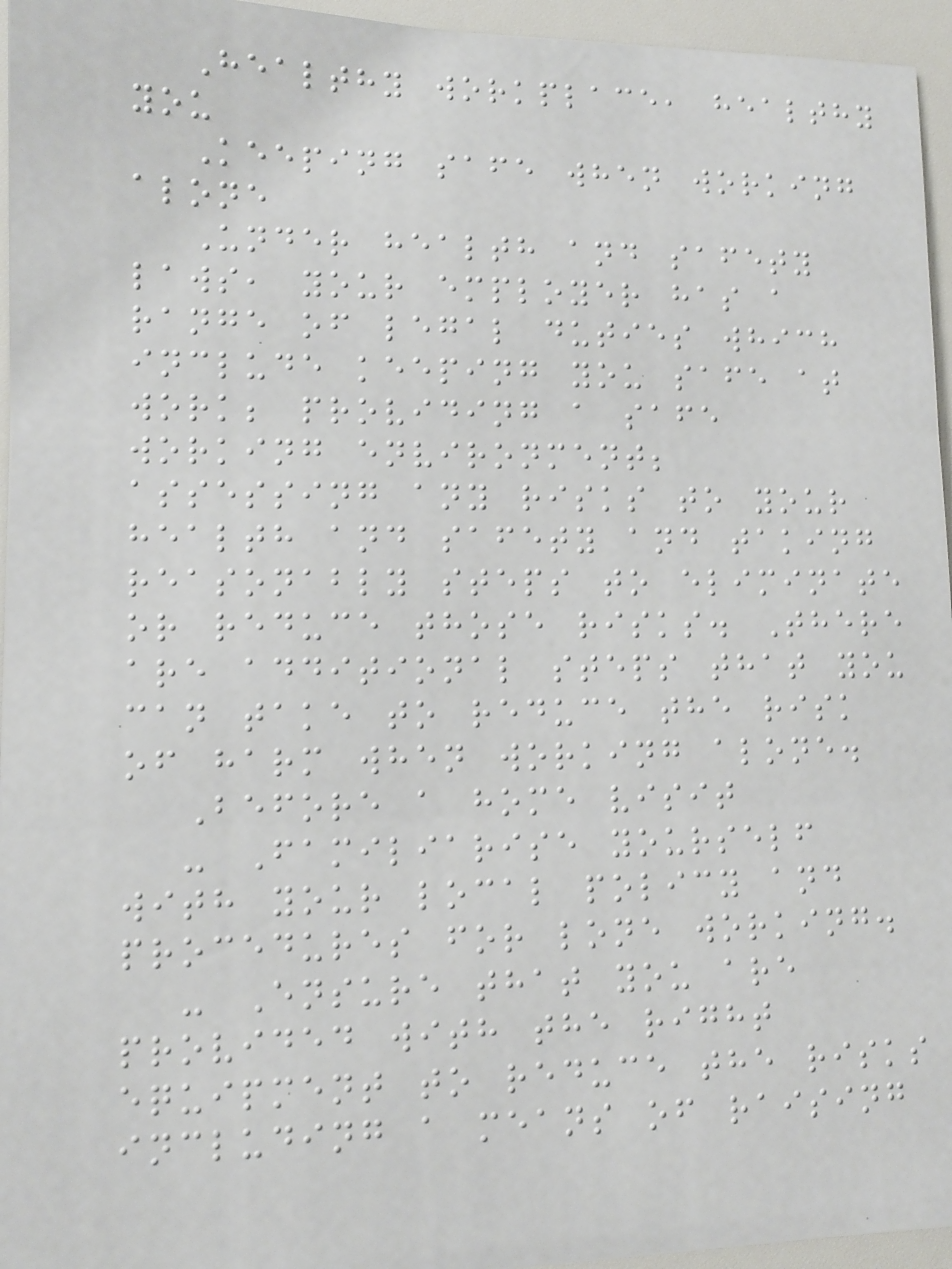Healthy workplace, healthy
you
Keeping safe when working
alone
Under health and safety
laws, your employer has a
range of legal duties which
include keeping you safe at
work; providing a safe
working environment;
assessing any risks to your
health and safety and taking
reasonably steps to eliminate
or reduce those risks. There
are additional steps that you
can take to reduce the risk
of harm when working alone.
Before a home visit
- Familiarise yourself
with your local policy and
procedures for lone working.
- Ensure that you are
provided with the right
equipment to reduce the risks
including a means of raising
